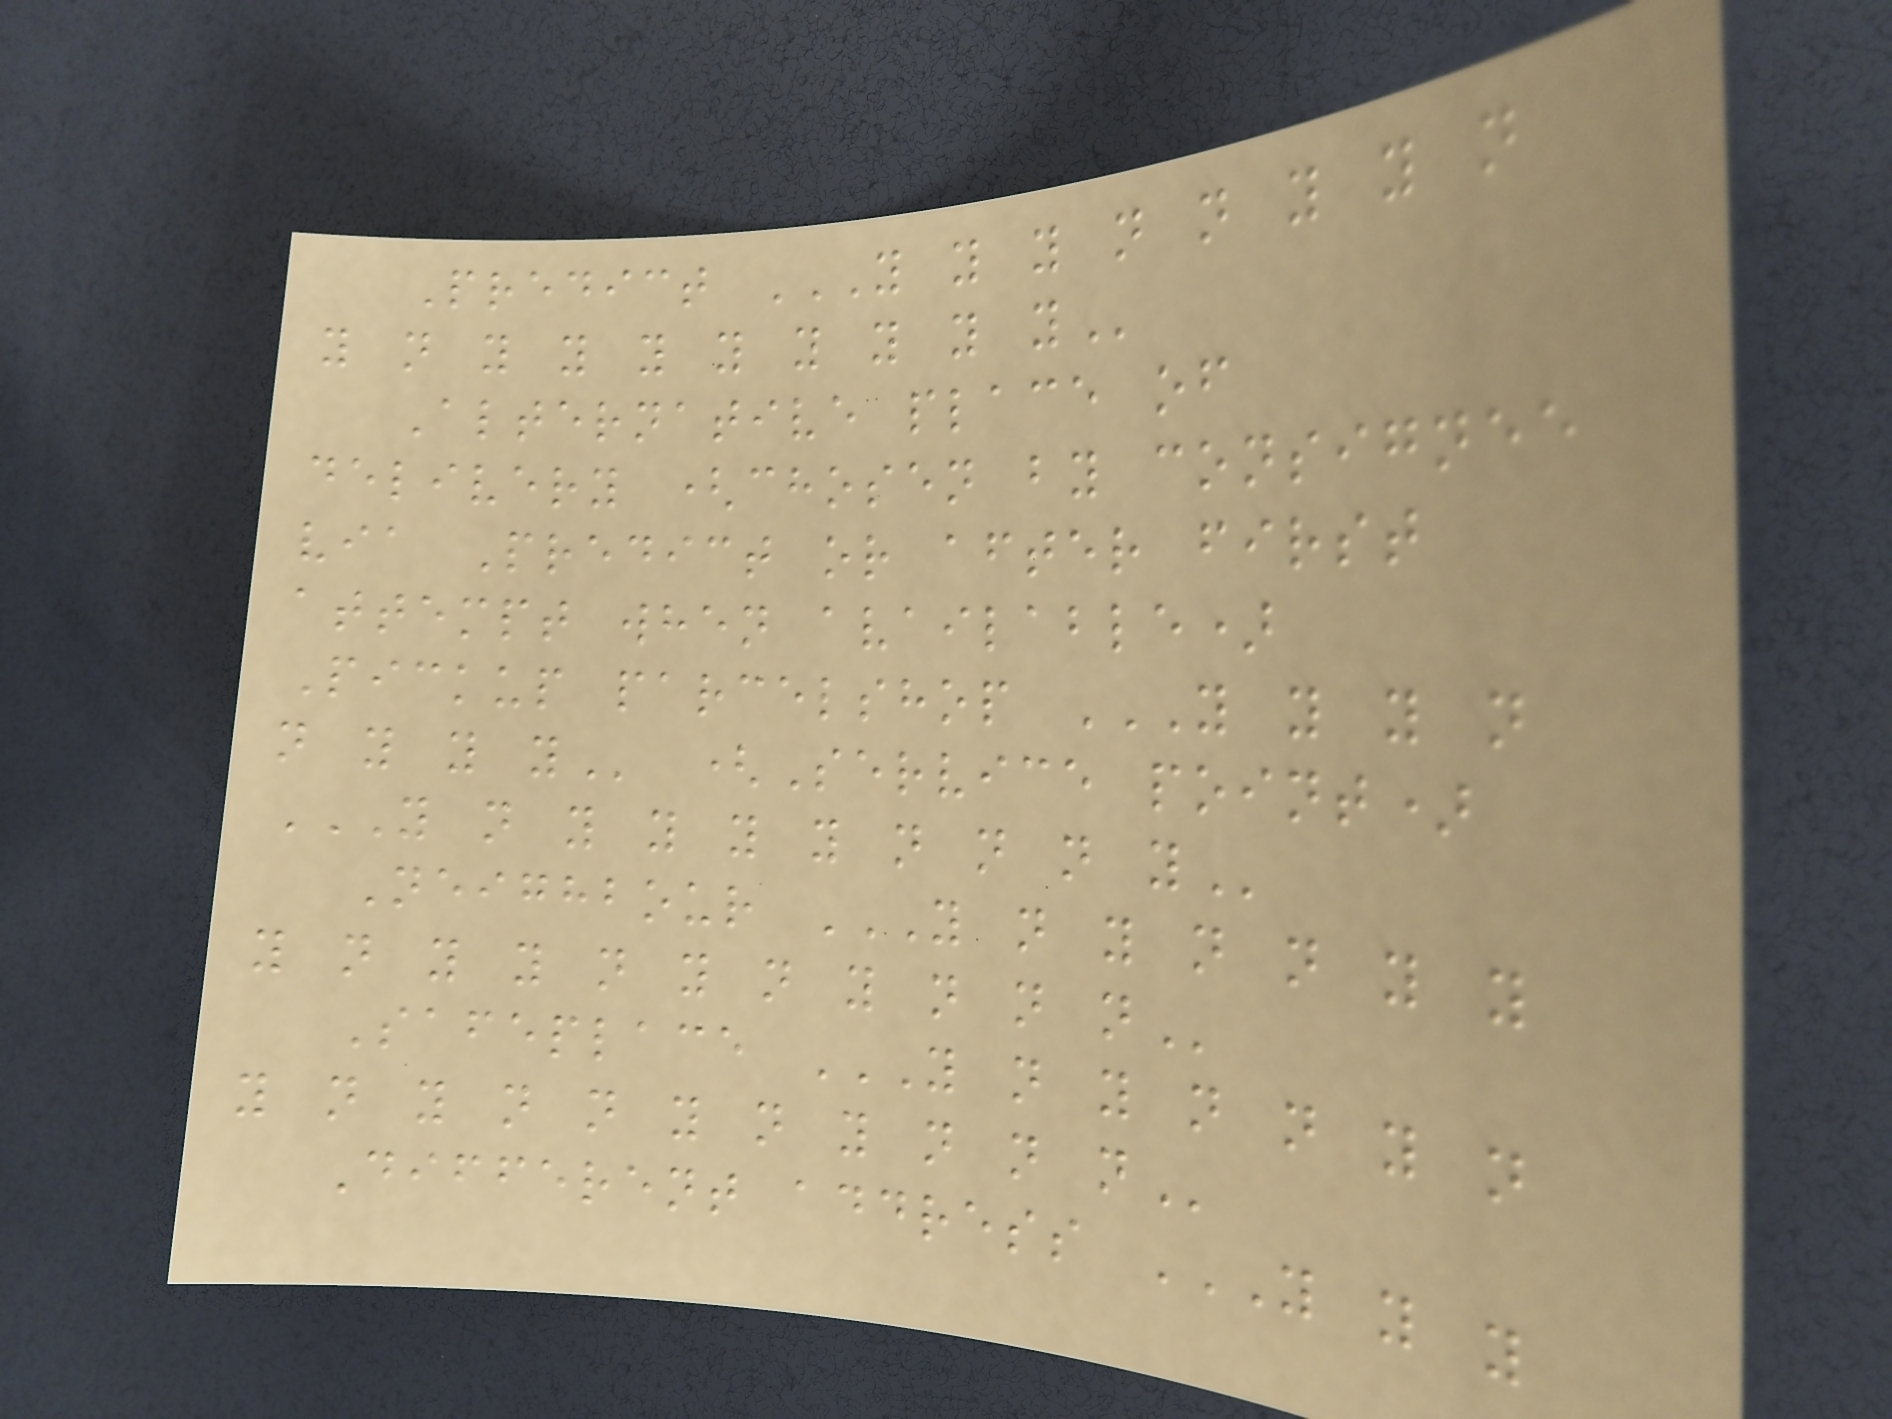Predict Y Y Y N N Y Y N
Y N Y Y Y Y Y Y Y Y
Alternative place of
delivery (chosen by consignee
via Predict or after first
attempt when available)
Pickup parcelshop Y Y Y N
N Y Y Y (Service point)
Y N Y Y Y Y N N N Y
Neighbour Y N Y N N Y Y
Y N Y Y N Y N Y N N N
Safeplace Y N Y N N Y N
Y N Y N N Y N Y N N N
Different address Y Y Y
